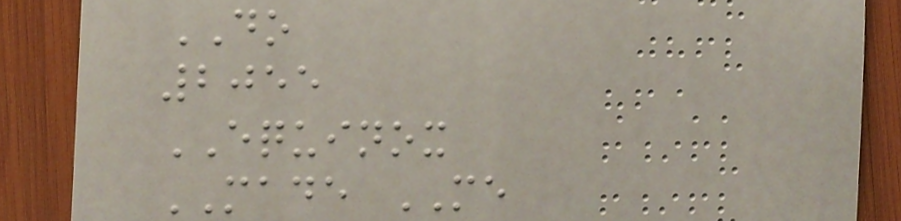DO
2055
EQUINOX
MADE ME
